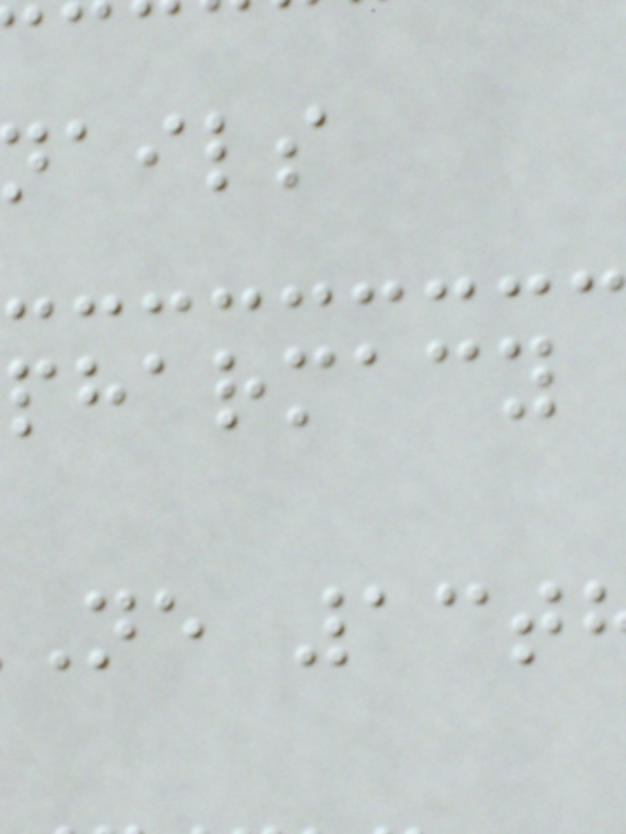ails
pharmacy
ne 13
